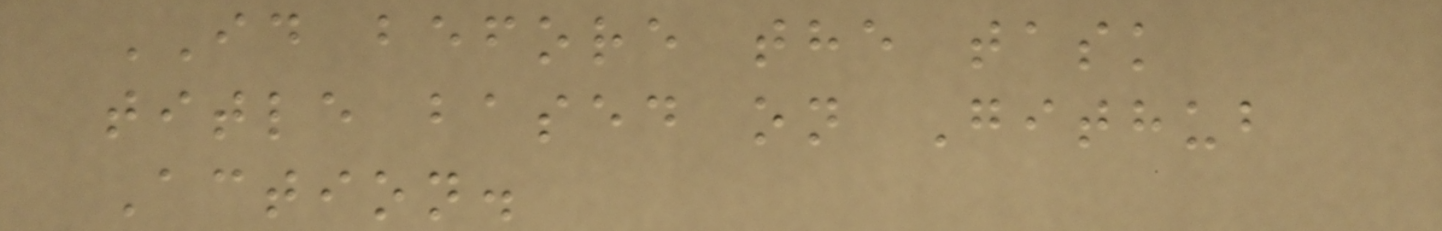ID before the task
title based on Github
Action.
